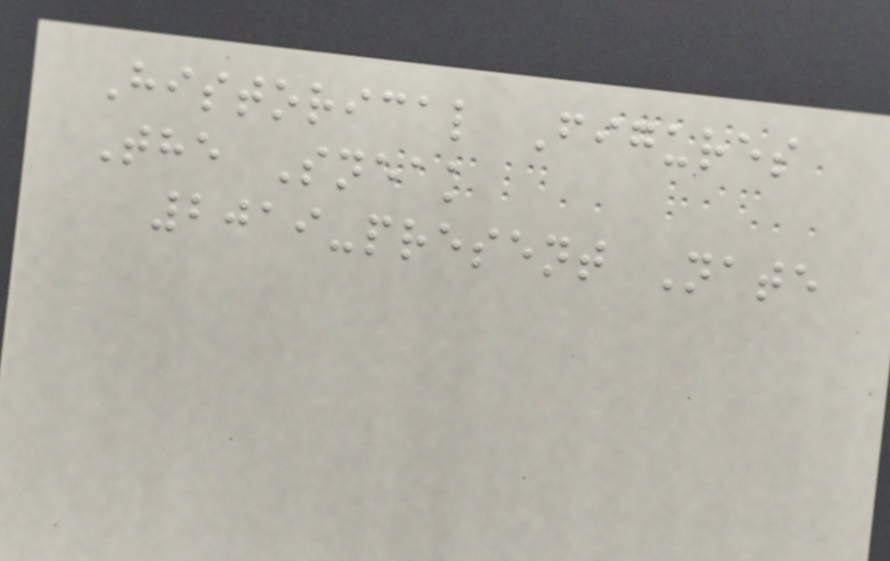Historical Figures
The Sneak
2019-present Nate
